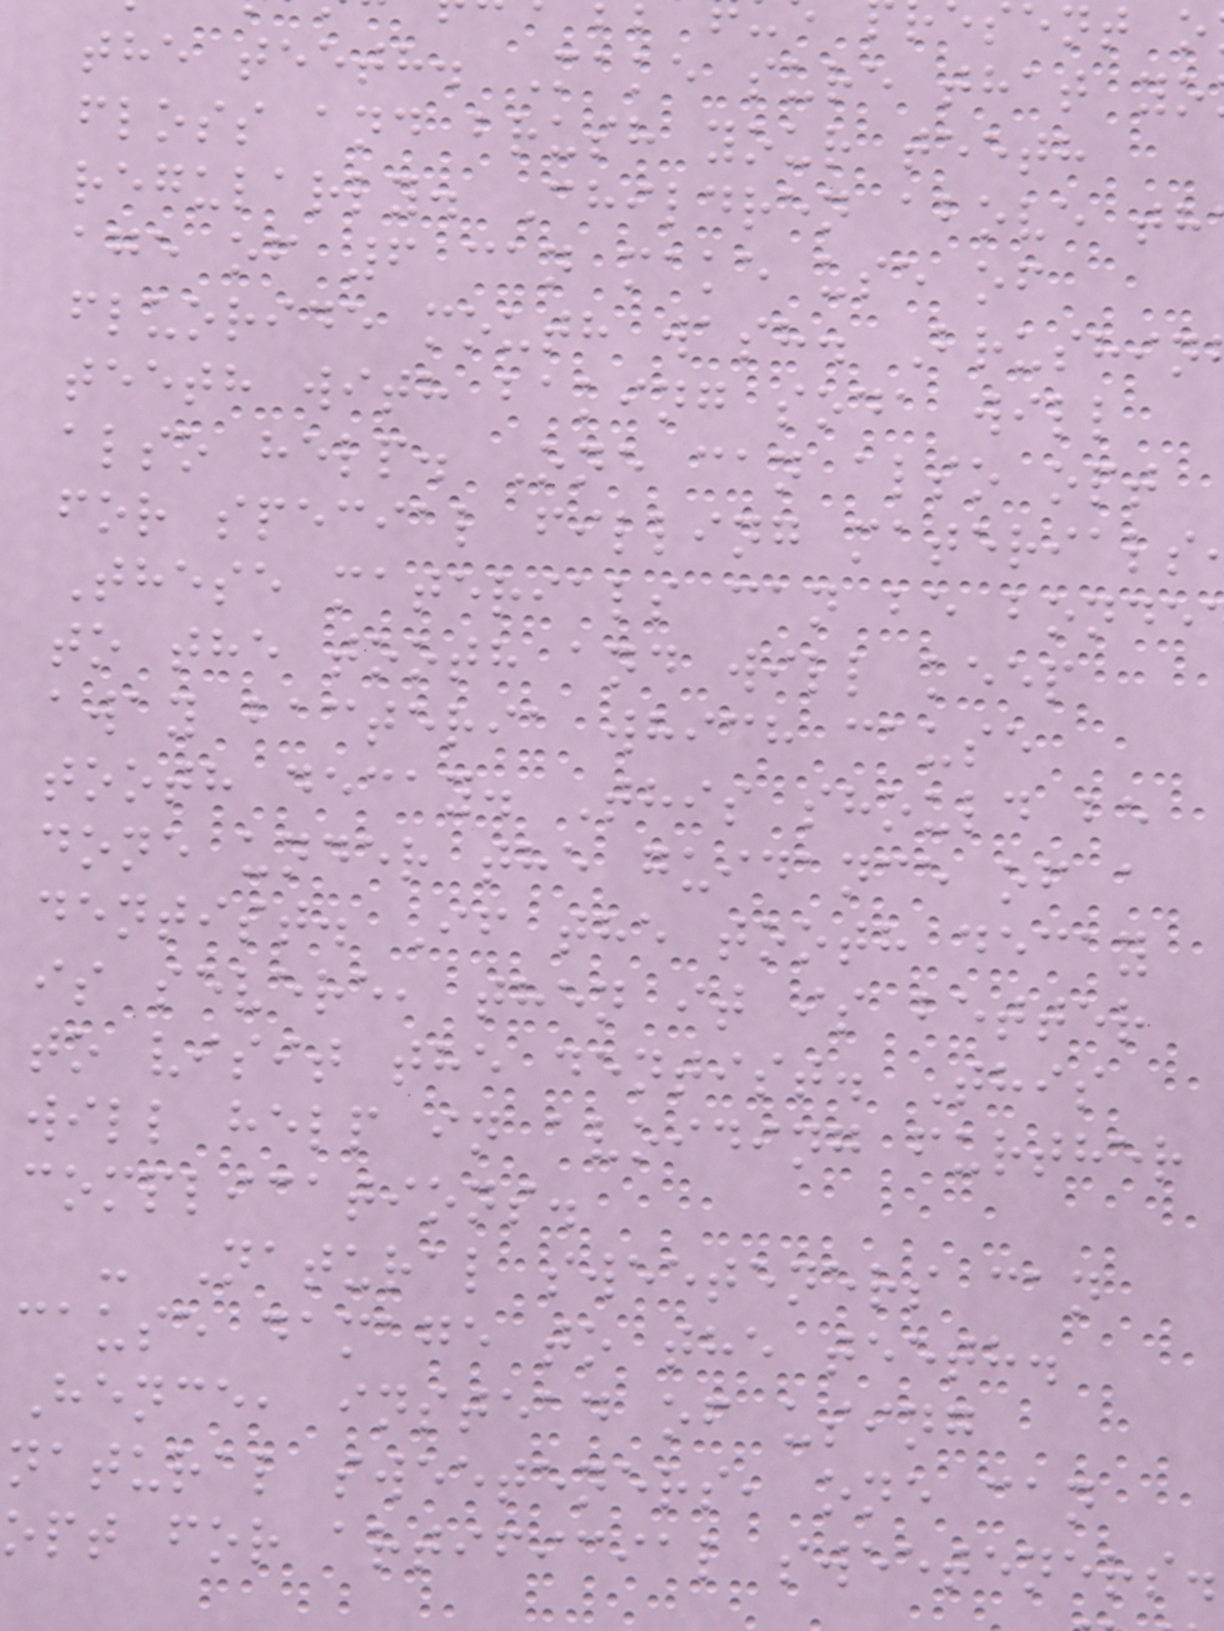the teeth. Make sure that yo
floss and brush your teeth
regularly. Children above th
age of 6 can make use of
fluoride mouth wash. Brushin
teeth with baking soda will
also help. One can also opt
for special filling materials
These materials can be bonde
to the tooth and will keep
away bacteria which cause
tooth decay. This should be
done under the guidance of a
dentist. If the tooth decay
is severe, then it is better
to visit the dentist. This
will help in avoiding further
complications.
- Natural sweeteners can
cause damage to the teeth.
Hence, instead of using
natural sweeteners, one can
opt for artificial sweeteners.
